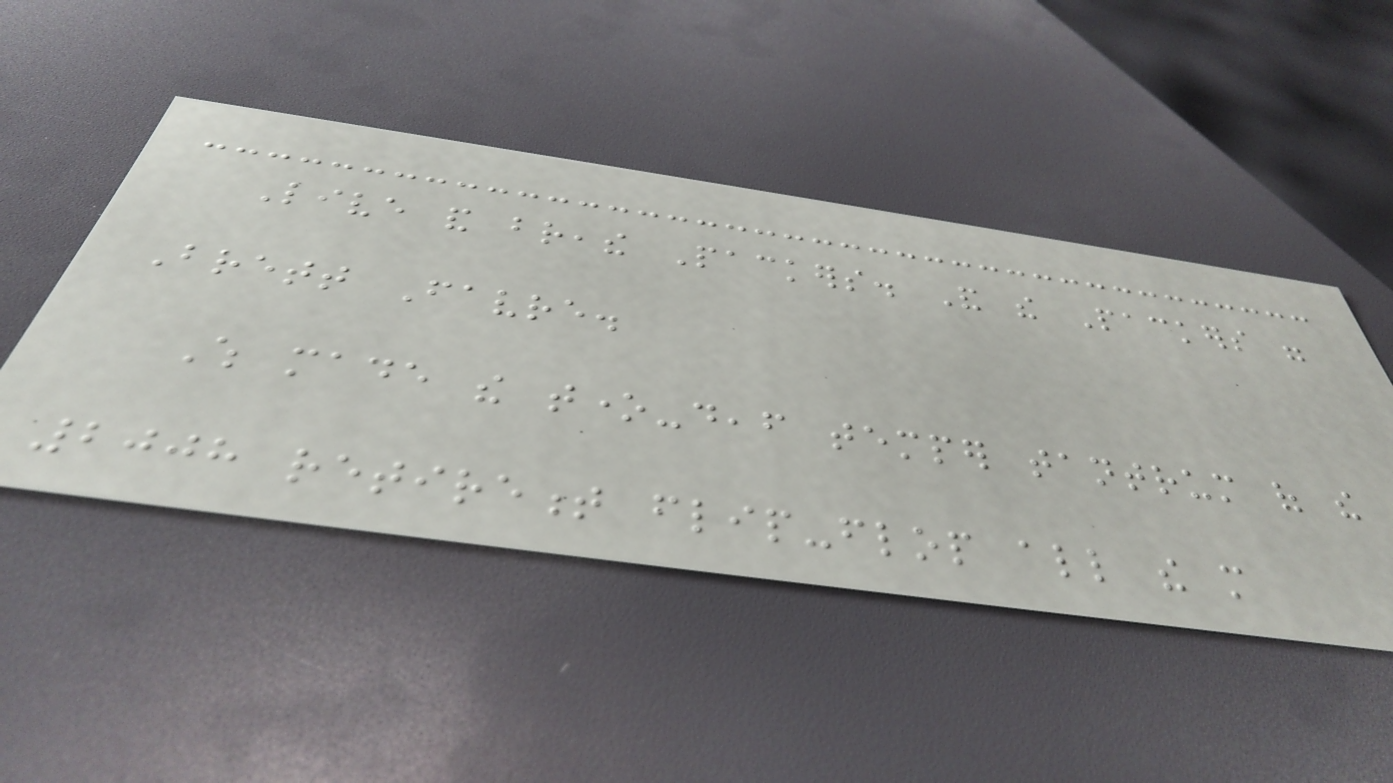Live and breathe Packers. And the Packers were
Brett Favre.
Which made the tone-deaf temper tantrum of the
2008 retirement flip-flop all the more
